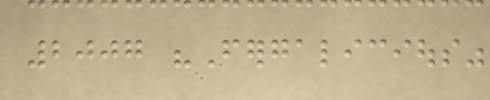2007 "Fergalicious"
